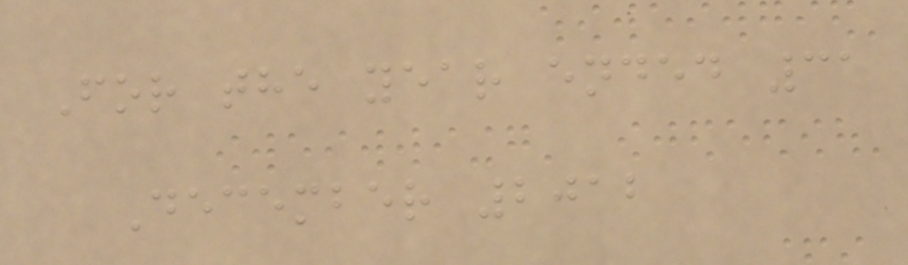For the year ended 31
December 2012
